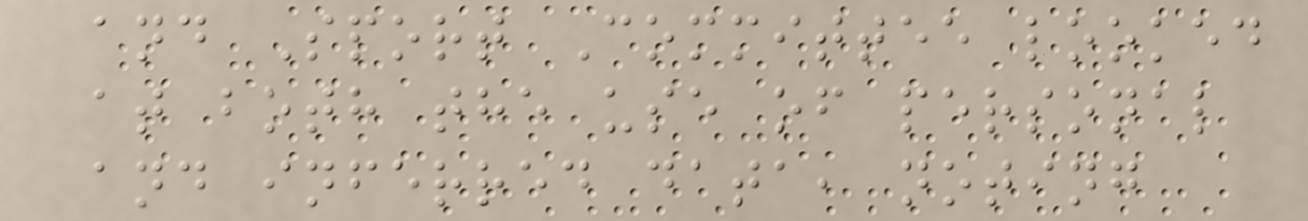and Sport Committee looked
at both the use of personal
and inferred data, noting
